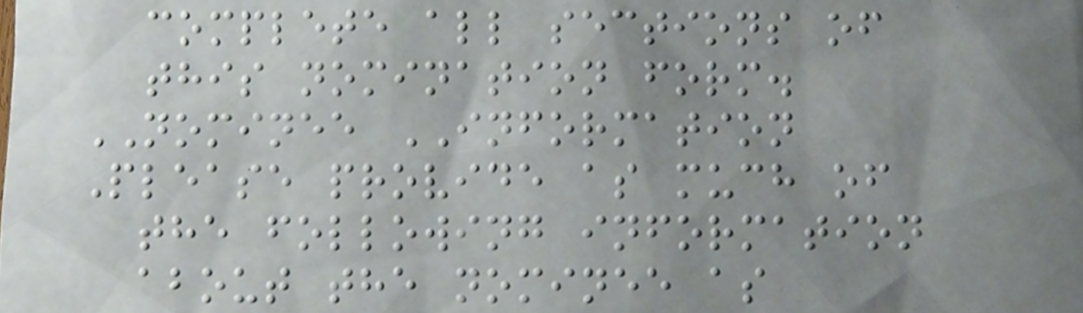complete all sections of
this nomination form.
NOMINEE INFORMATION
Please provide as much of
the following information
about the nominee as
